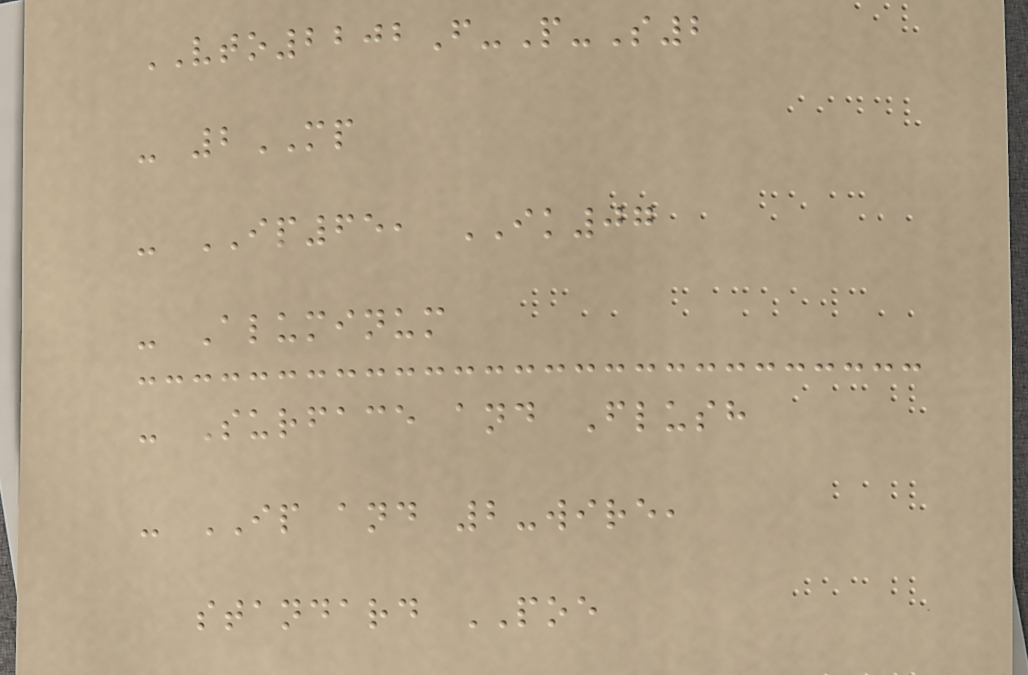VTO2202F-P-S2
- 2MP
- IP65, IK07
- Aluminum
- Surface and Flush
- IP and 2-wire,
standard POE
